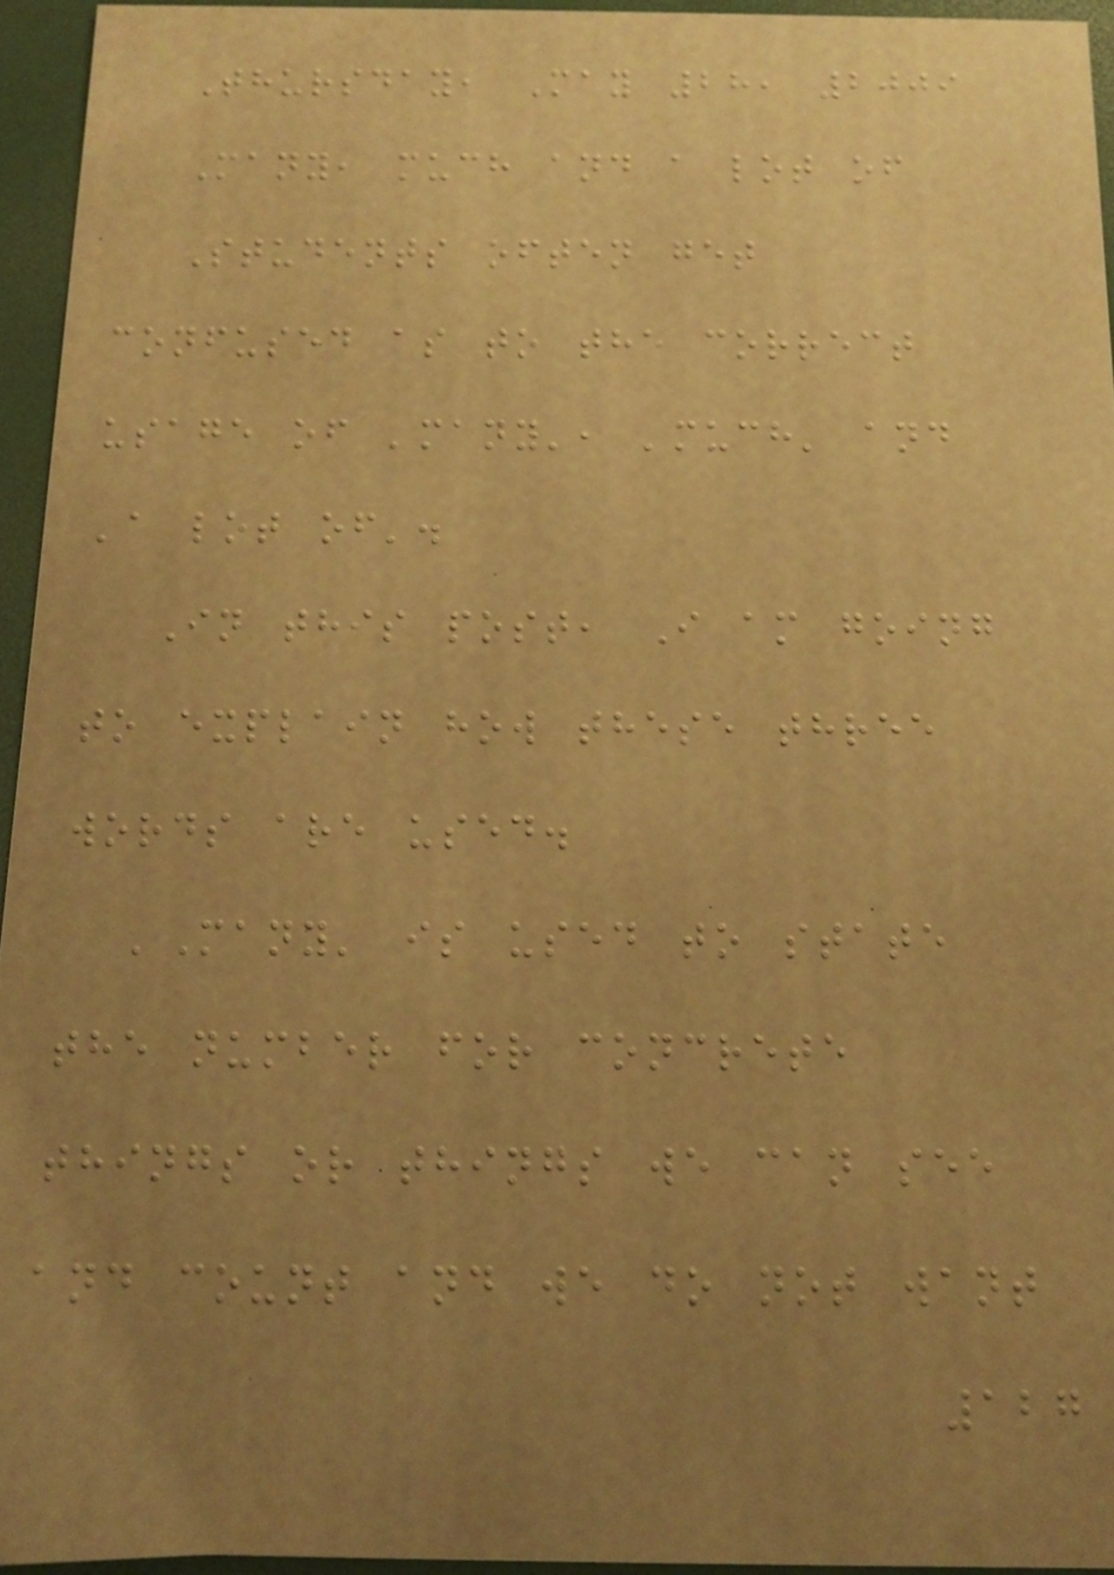Thursday, May 28, 2009
Many, much and a lot of
Students often get
confused as to the correct
usage of 'many', 'much' and
'a lot of'.
In this post, I am going
to explain how these three
words are used.
'Many' is used to state
the number for concrete
things or things we can see
and count and we do not want
127
